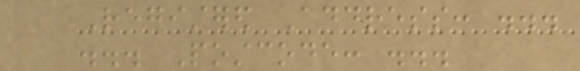Registered Address: ...
... Postcode: ...
